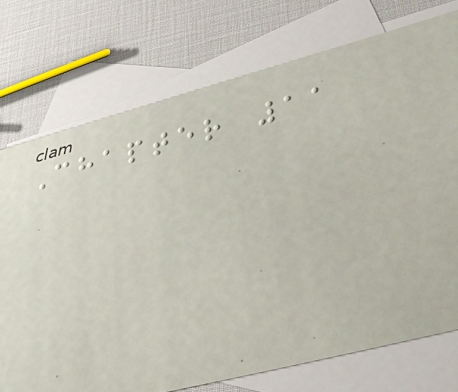Chapter 11
